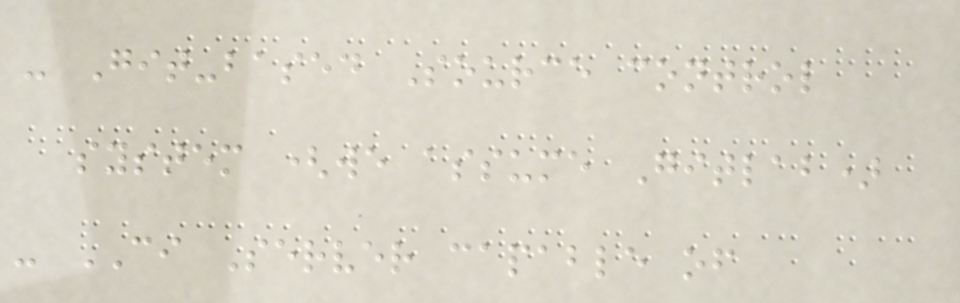- Git-based Source control
system (we assume Gitlab)
- CI Server capable of
